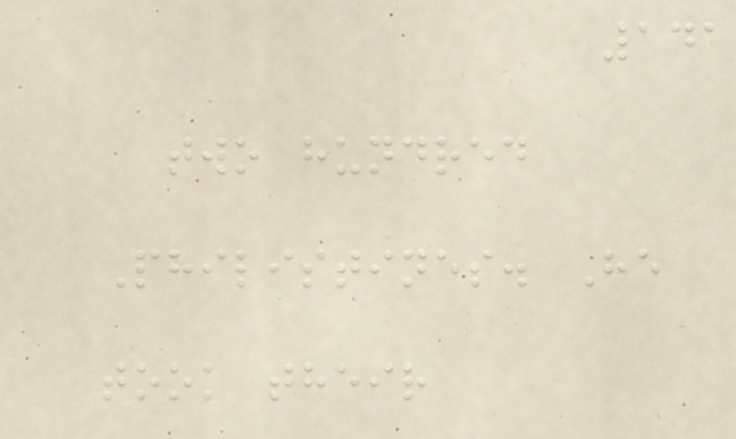141
two hundred
Philistines. He
took their
